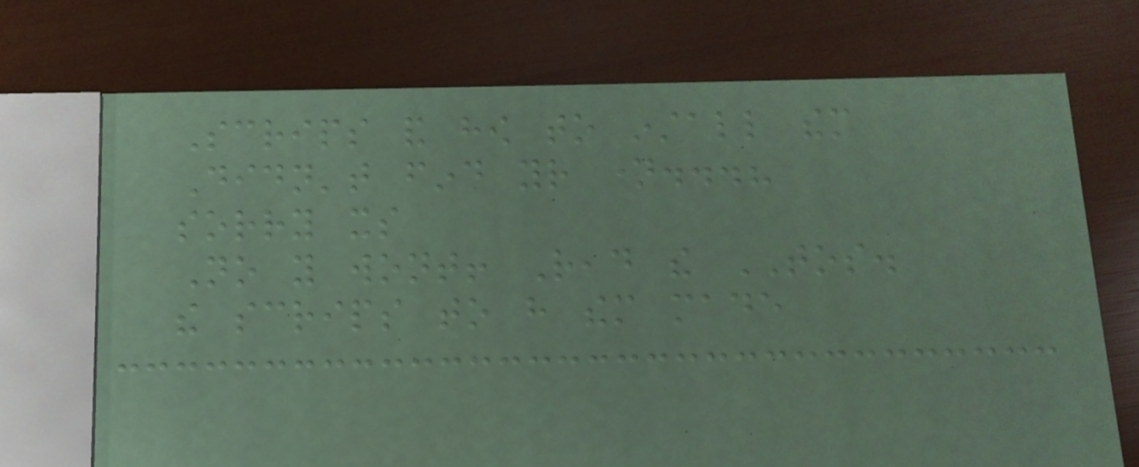Scrips and how to install them
Didn't find your name...?
sorry its
No you wont! Read the TOS.
the scrips to have them made
